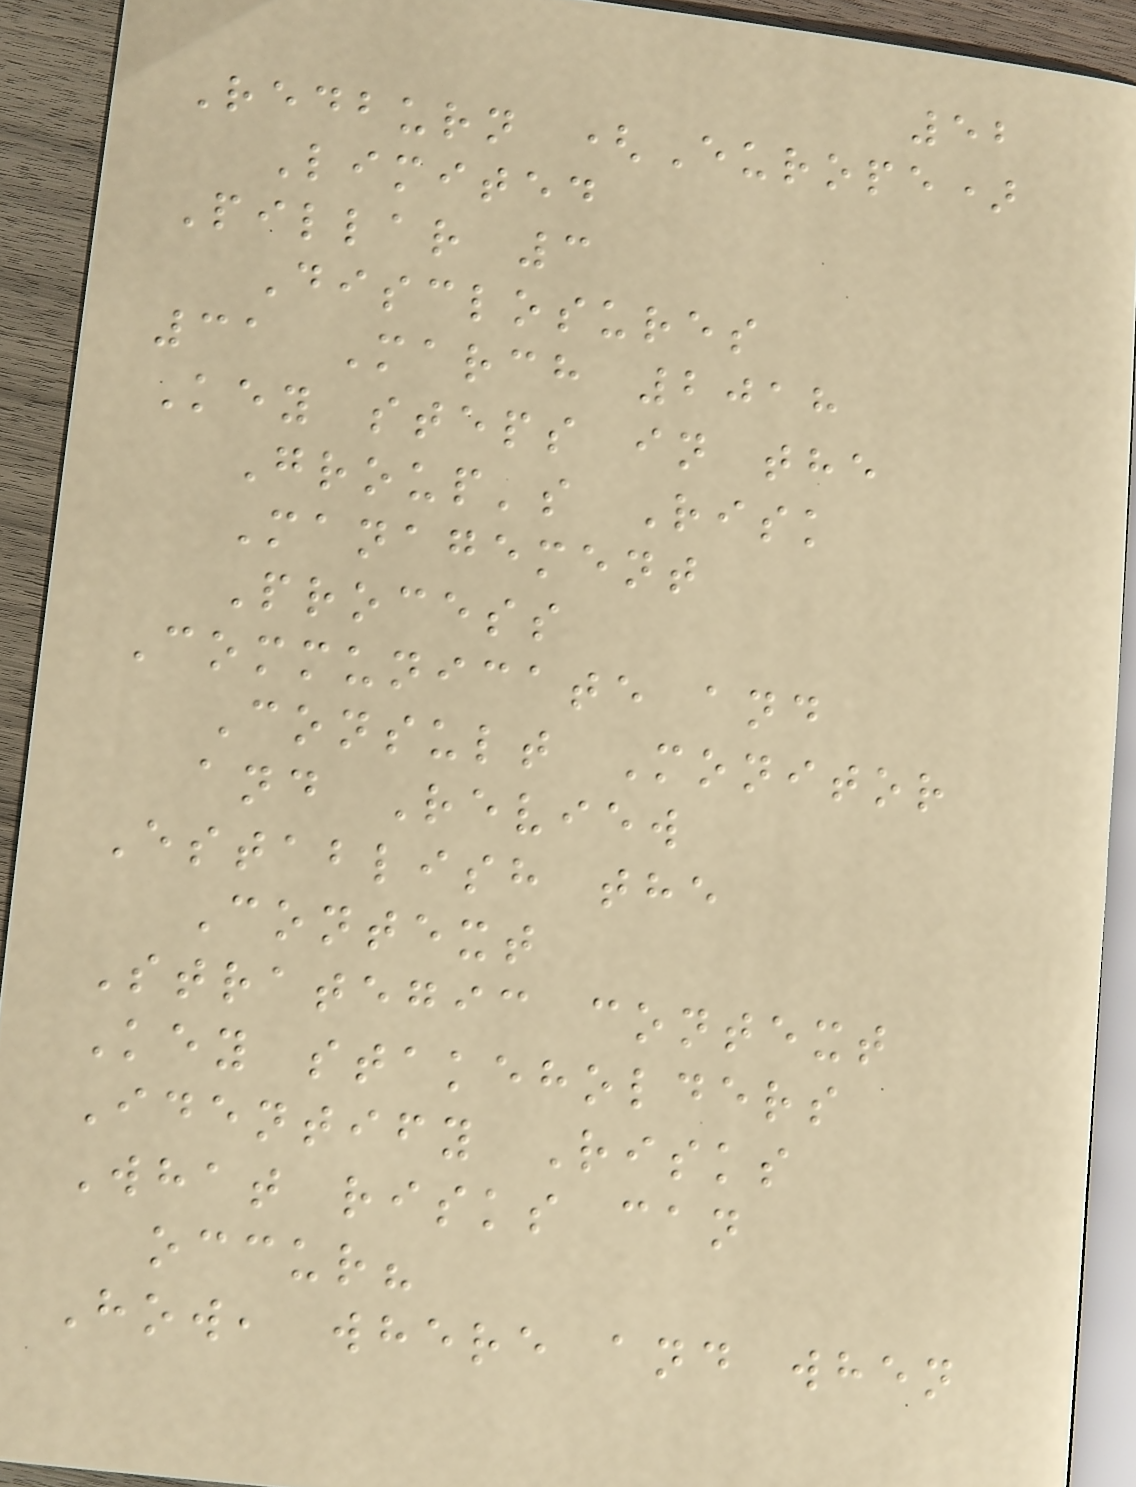52
Redburn (Europe)
Limited
Pillar 3
Disclosures
31 March 2018
Key steps in the
Group's Risk
Management
Process
Communicate and
Consult Monitor
and Review
Establish the
Context
Strategic context
Key stakeholders
Identify Risks
What risks can
occur?
How, where and when
